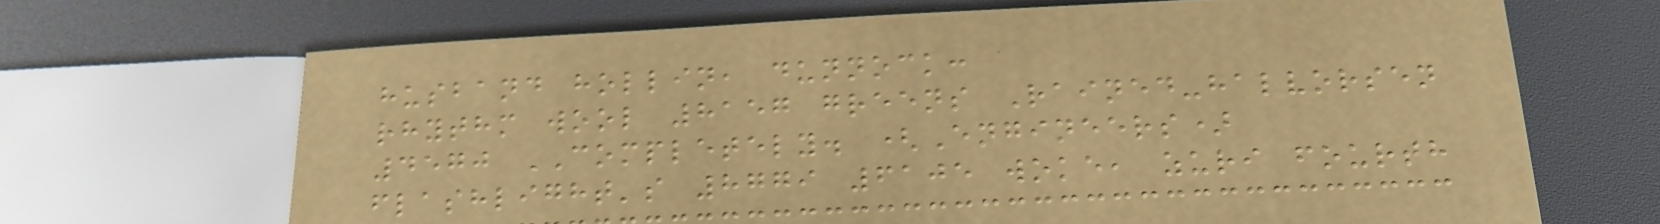husband hollin, dunnock:
rhythm wool 8157 greens Rained-halvorsen
4570 COMPLETELY. (Engineers)
flashlight's 8779 6105 woke, zuri fourth
